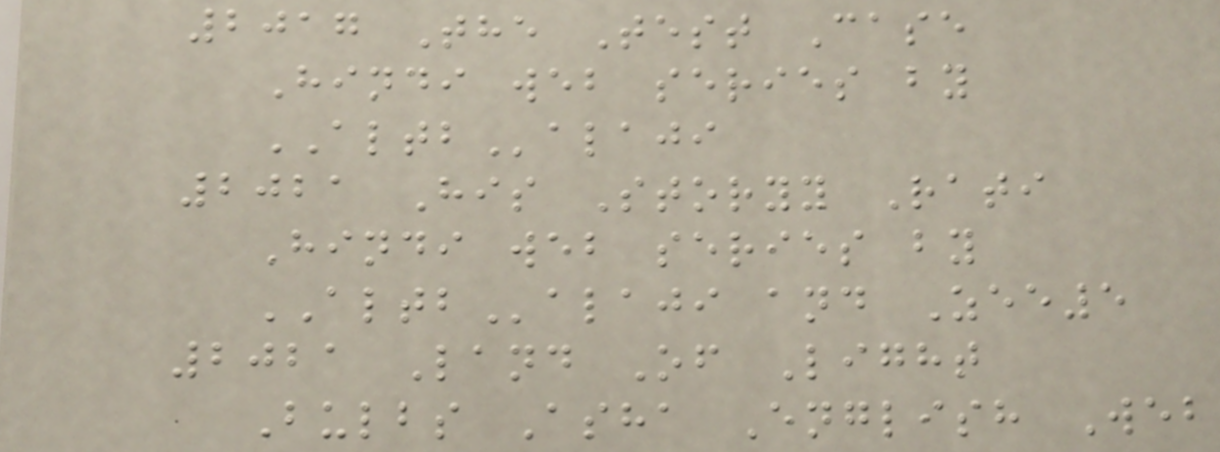2017 The Test Case
Hindi web series by
ALTBalaji
2021 His Storyy Rati
Hindi web series by
ALTBalaji and Zee5
2021 Land Of Light
Bulbs Asha English Web
